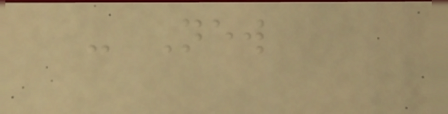- New
